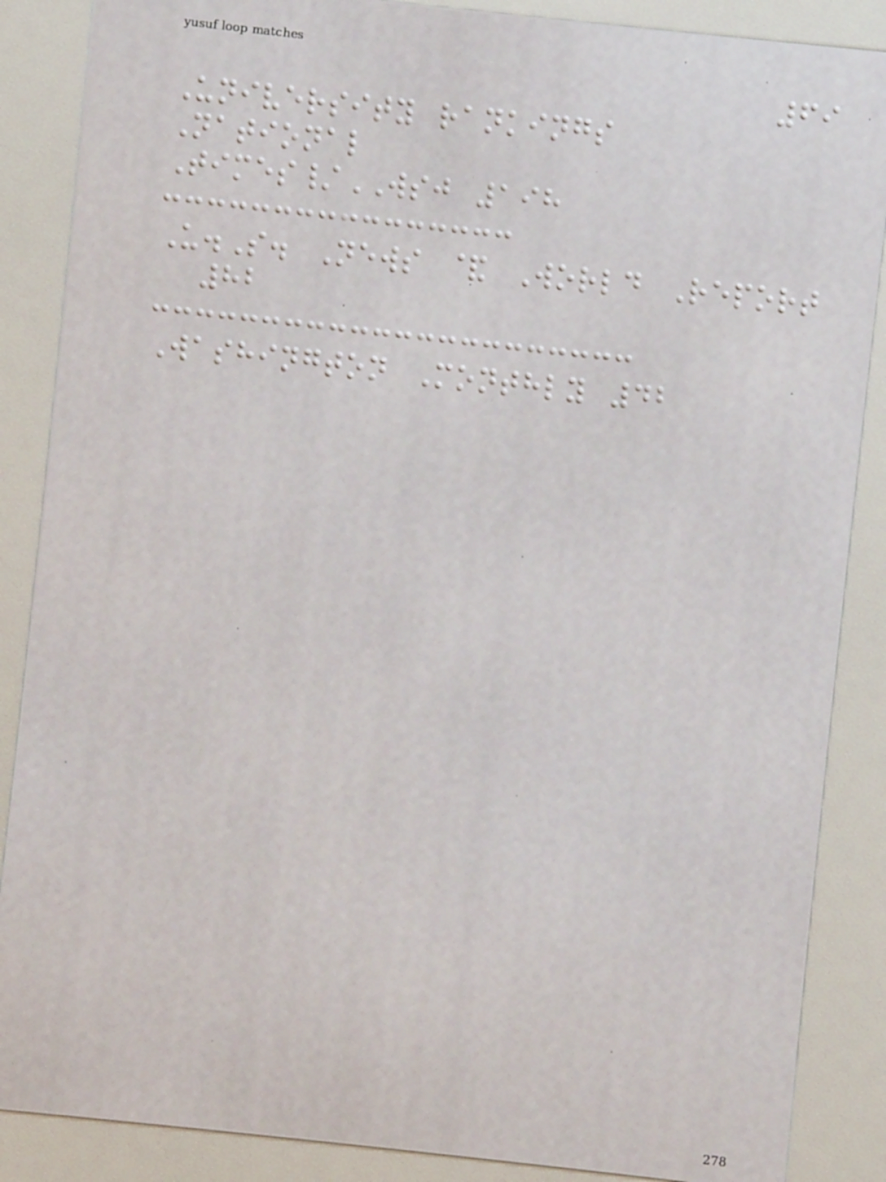69
University rankings
National
Times/WSJ 198
U.S. News & World Report
82
Washington Monthly 42
